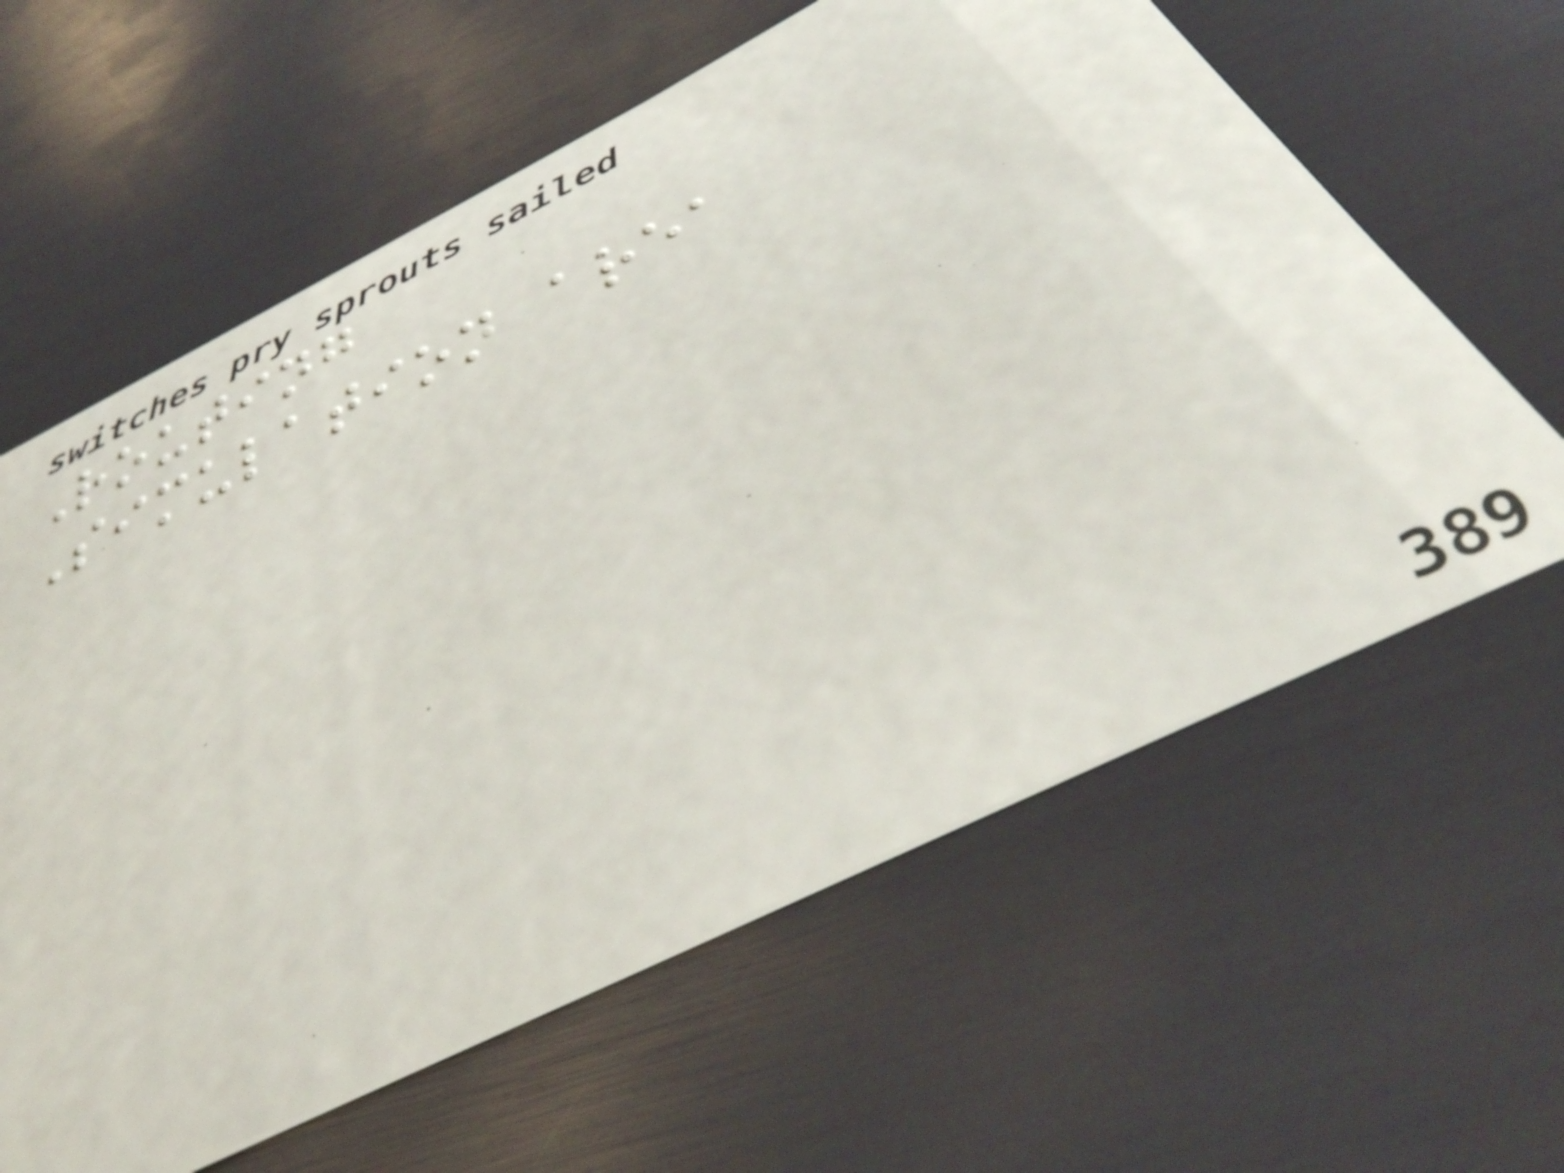Routing
Simulation area
